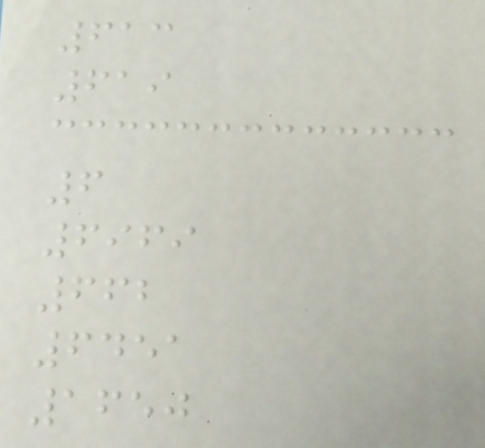613
619
6
6969
662
6451
1650
